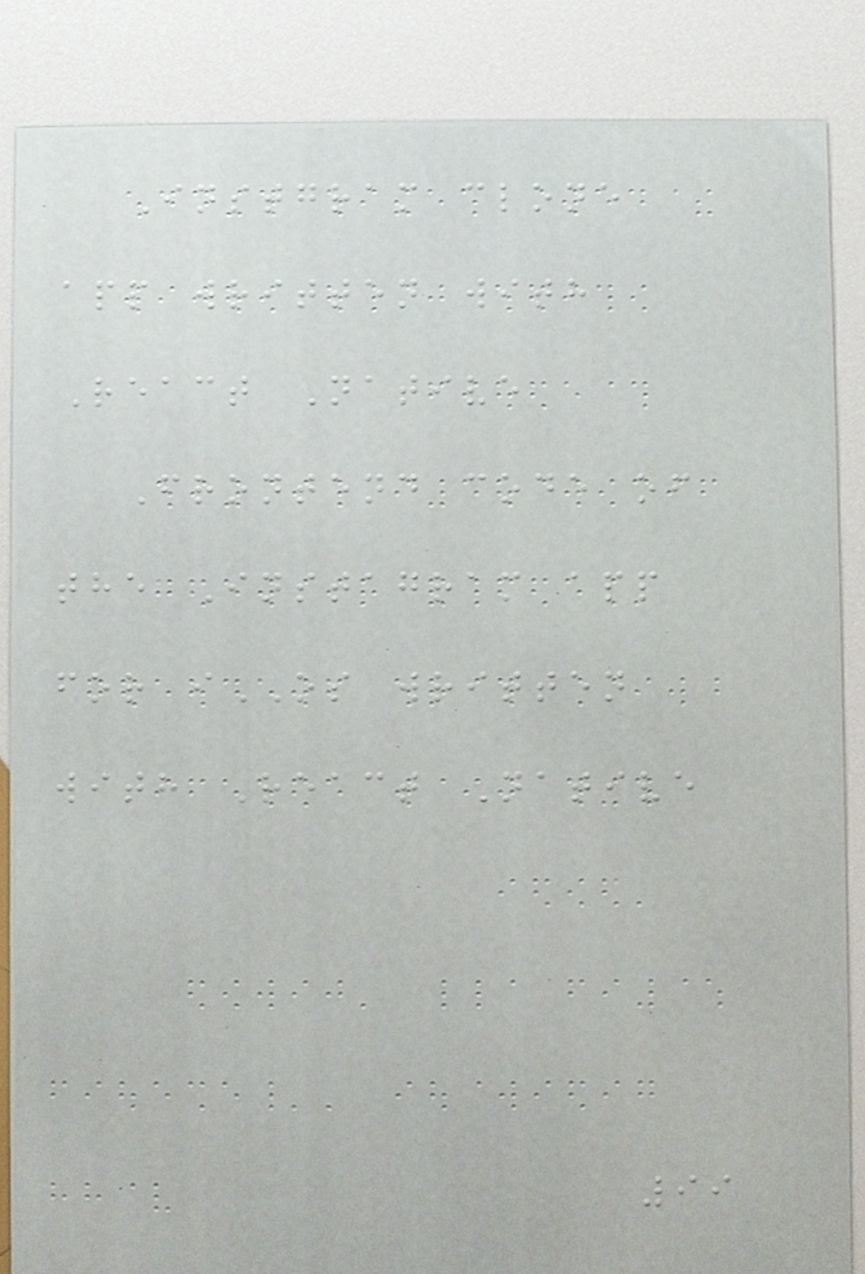Instgram clone
app written with
React Native
Frontend code of
the Instagram app
for iOS written
with React Native
99
